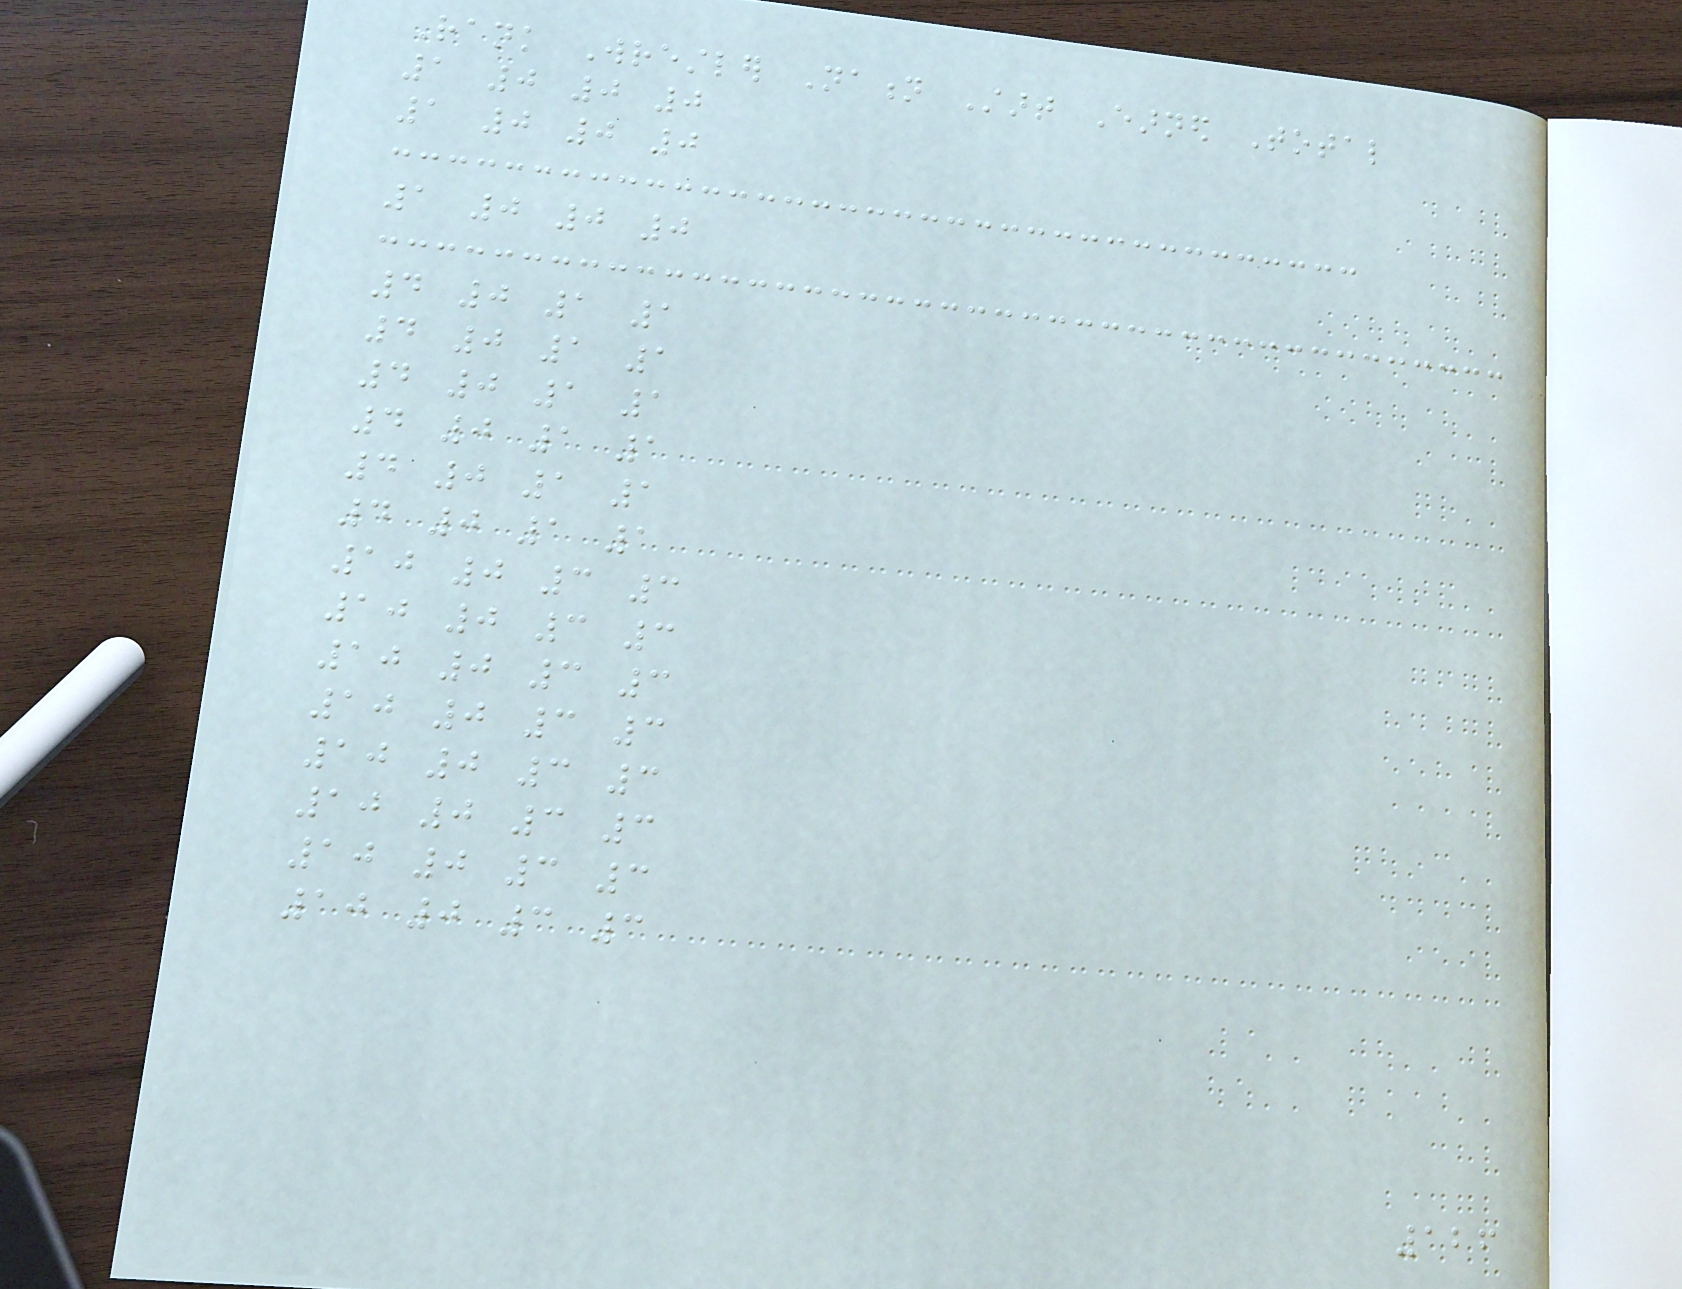Rank Wrestler Nation Start Earned Total
1 0 0 0
1 0 0 0
1 0 0 0
4 0 1 1
4 0 1 1
4 0 1 1
4 0 1 1
4 0 1 1
4 0 1 1
10 0 3 3
10 0 3 3
10 0 3 3
10 0 3 3
10 0 3 3
10 0 3 3
10 0 3 3
10 0 3 3
126
